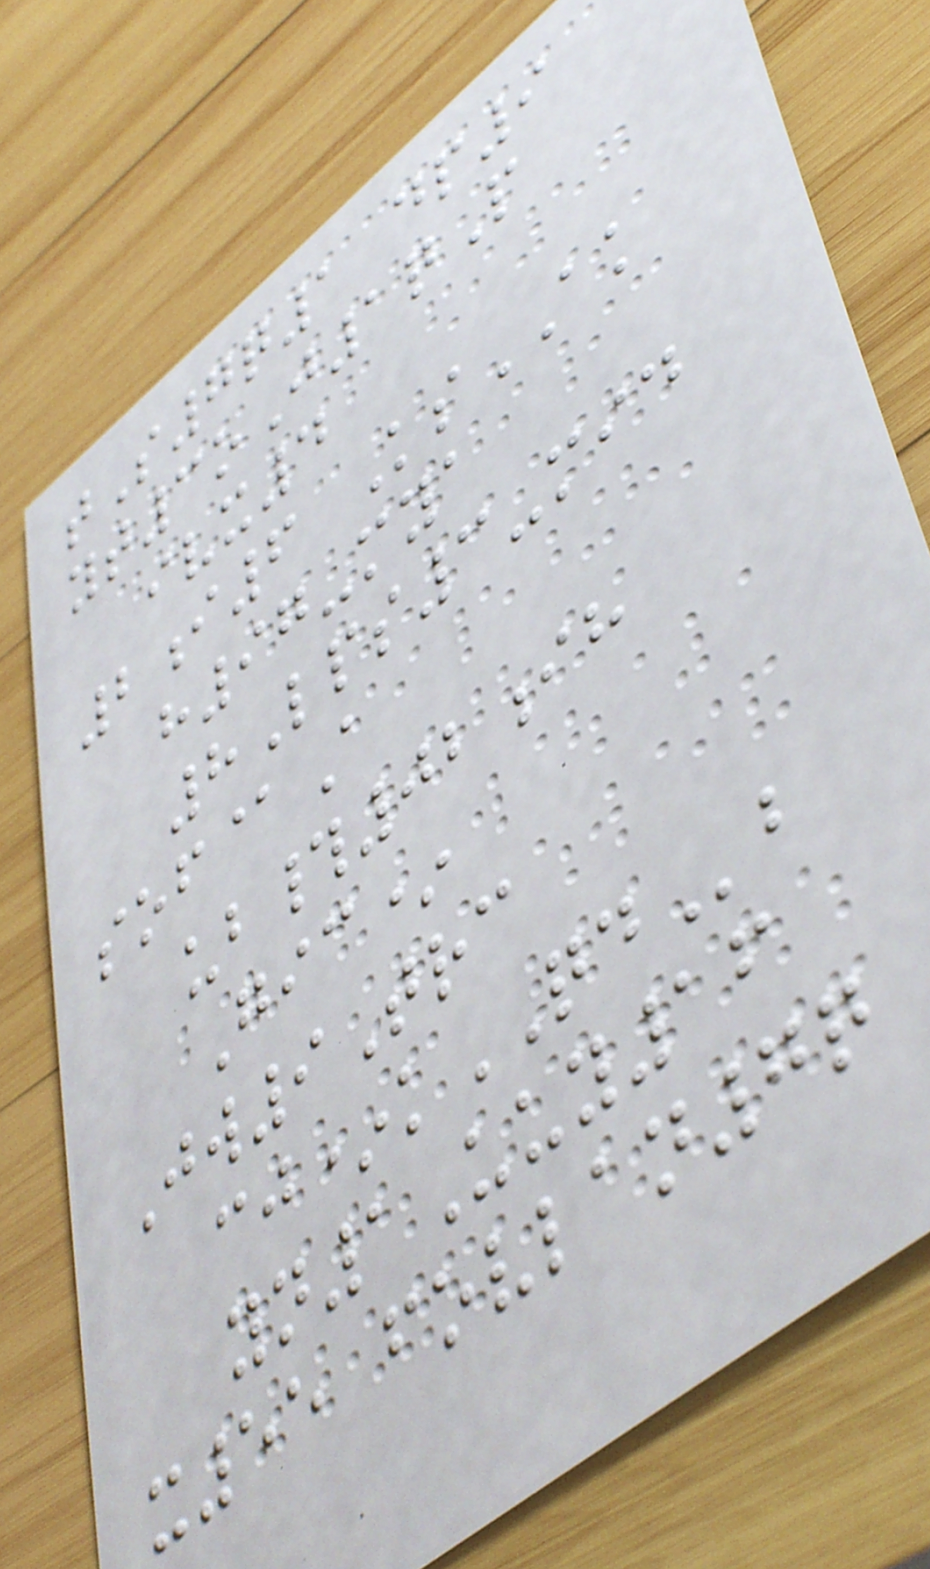tS7q1 dp9
yt3oJ1qP
ivx4
2i6 KsAK
h97-mya
8Lps3-mid
sof@A
ub#02ih
Gic*
Jw9Trc
cj*kQDb
yn1Uuy16
x55 fovlan7q
